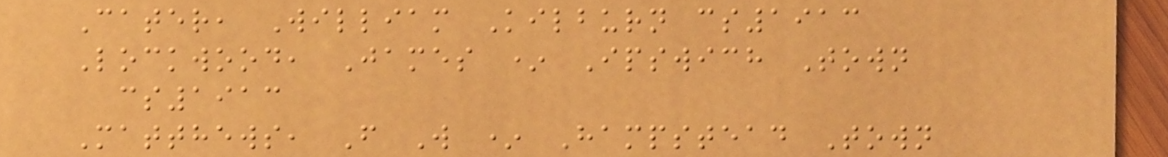Cater, William Kilburn cs1913
Lockwood, James * Ipswich Town
cs1913
Matthews, F W * Hampstead Town
